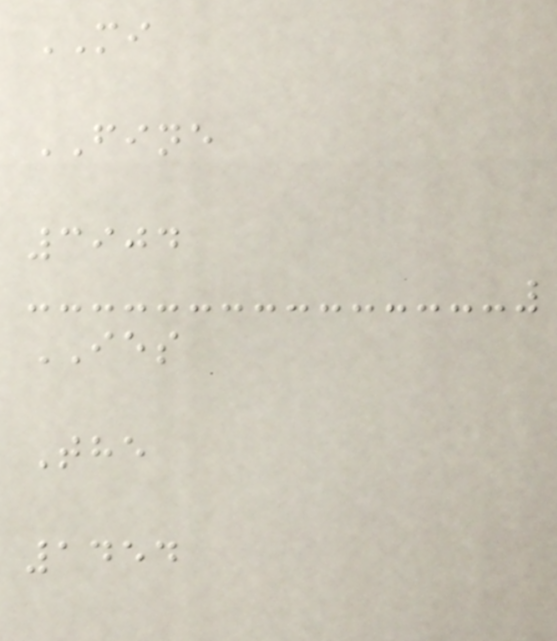MI
FINE
3904
IES
The
1454
